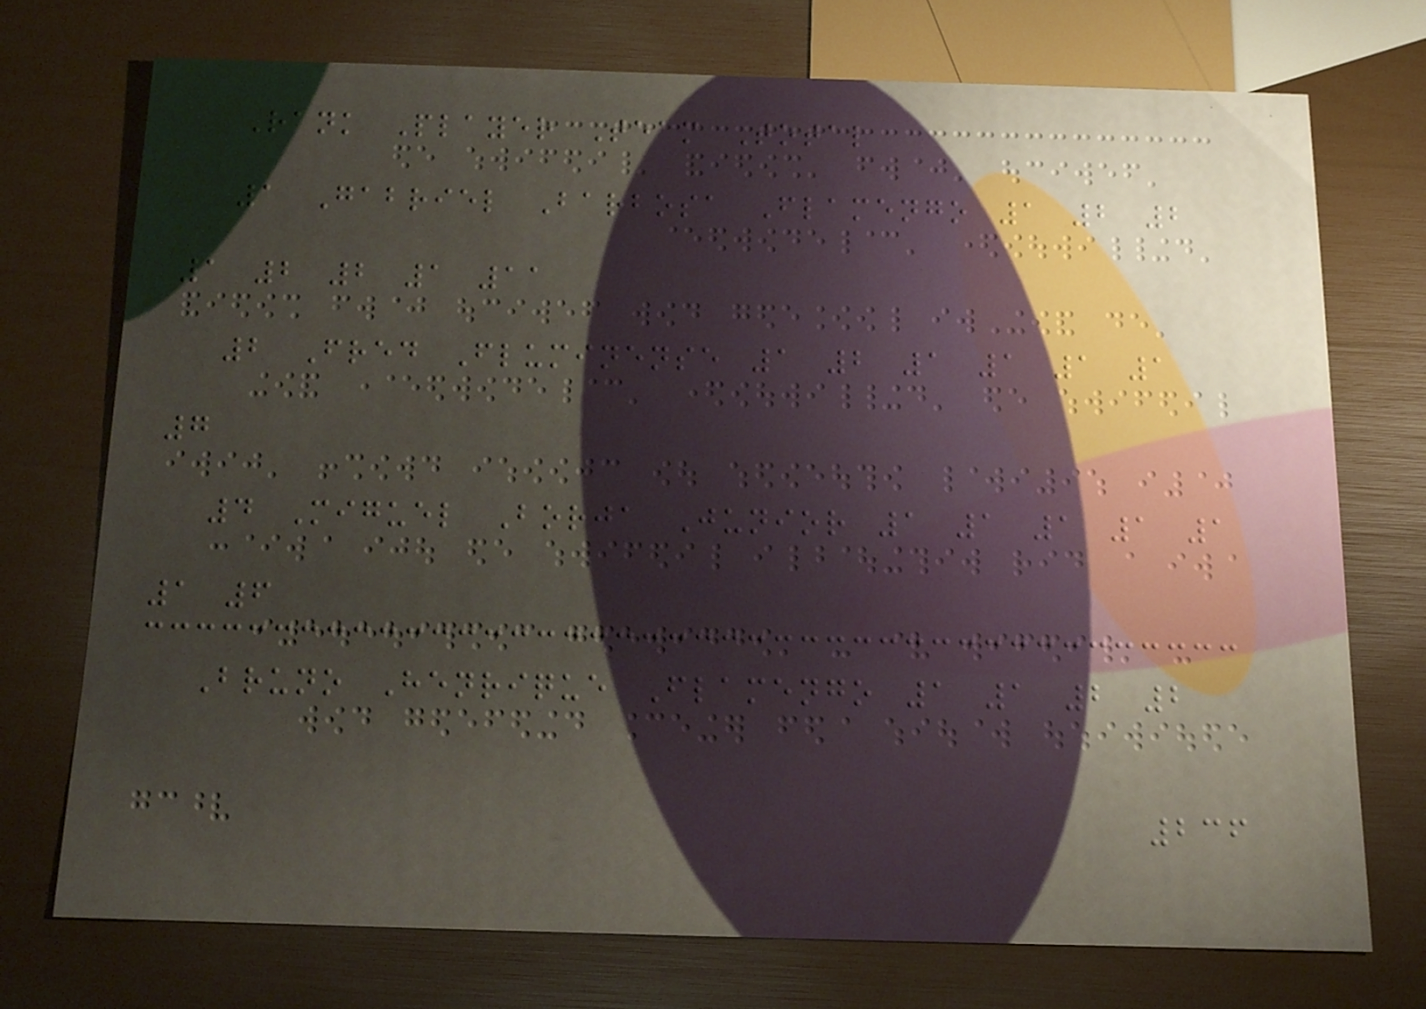Rank Player Team Total
1 Gabriel Barbosa Flamengo 1 2 2
1 2 2 1 11
2 Fred Fluminense 1 2 1 1 1 1
7
4 Miguel Borja Junior 1 1 1 1 1
1 6
Bruno Henrique Flamengo 1 1 2 2
236
